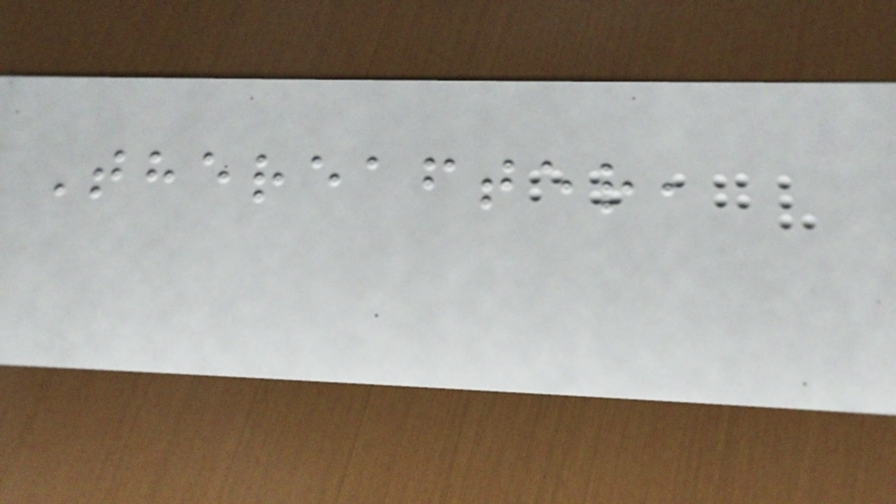Thereafter,
